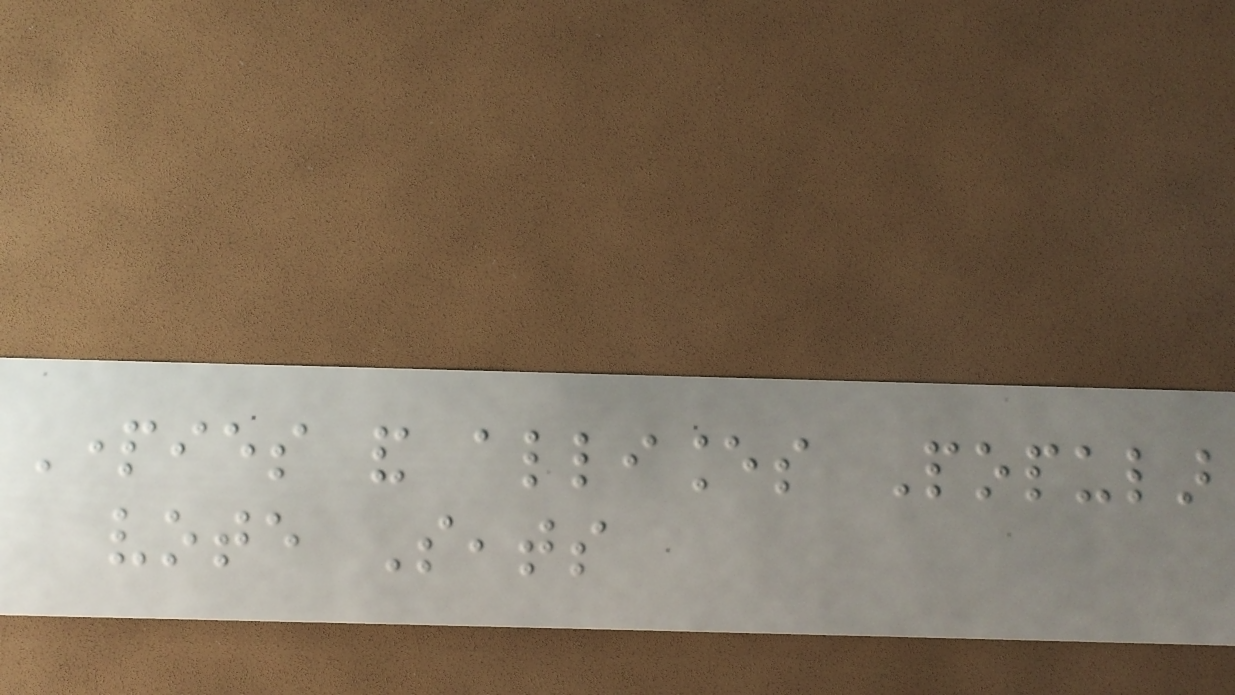Parties and alliances Popular
vote Seats
